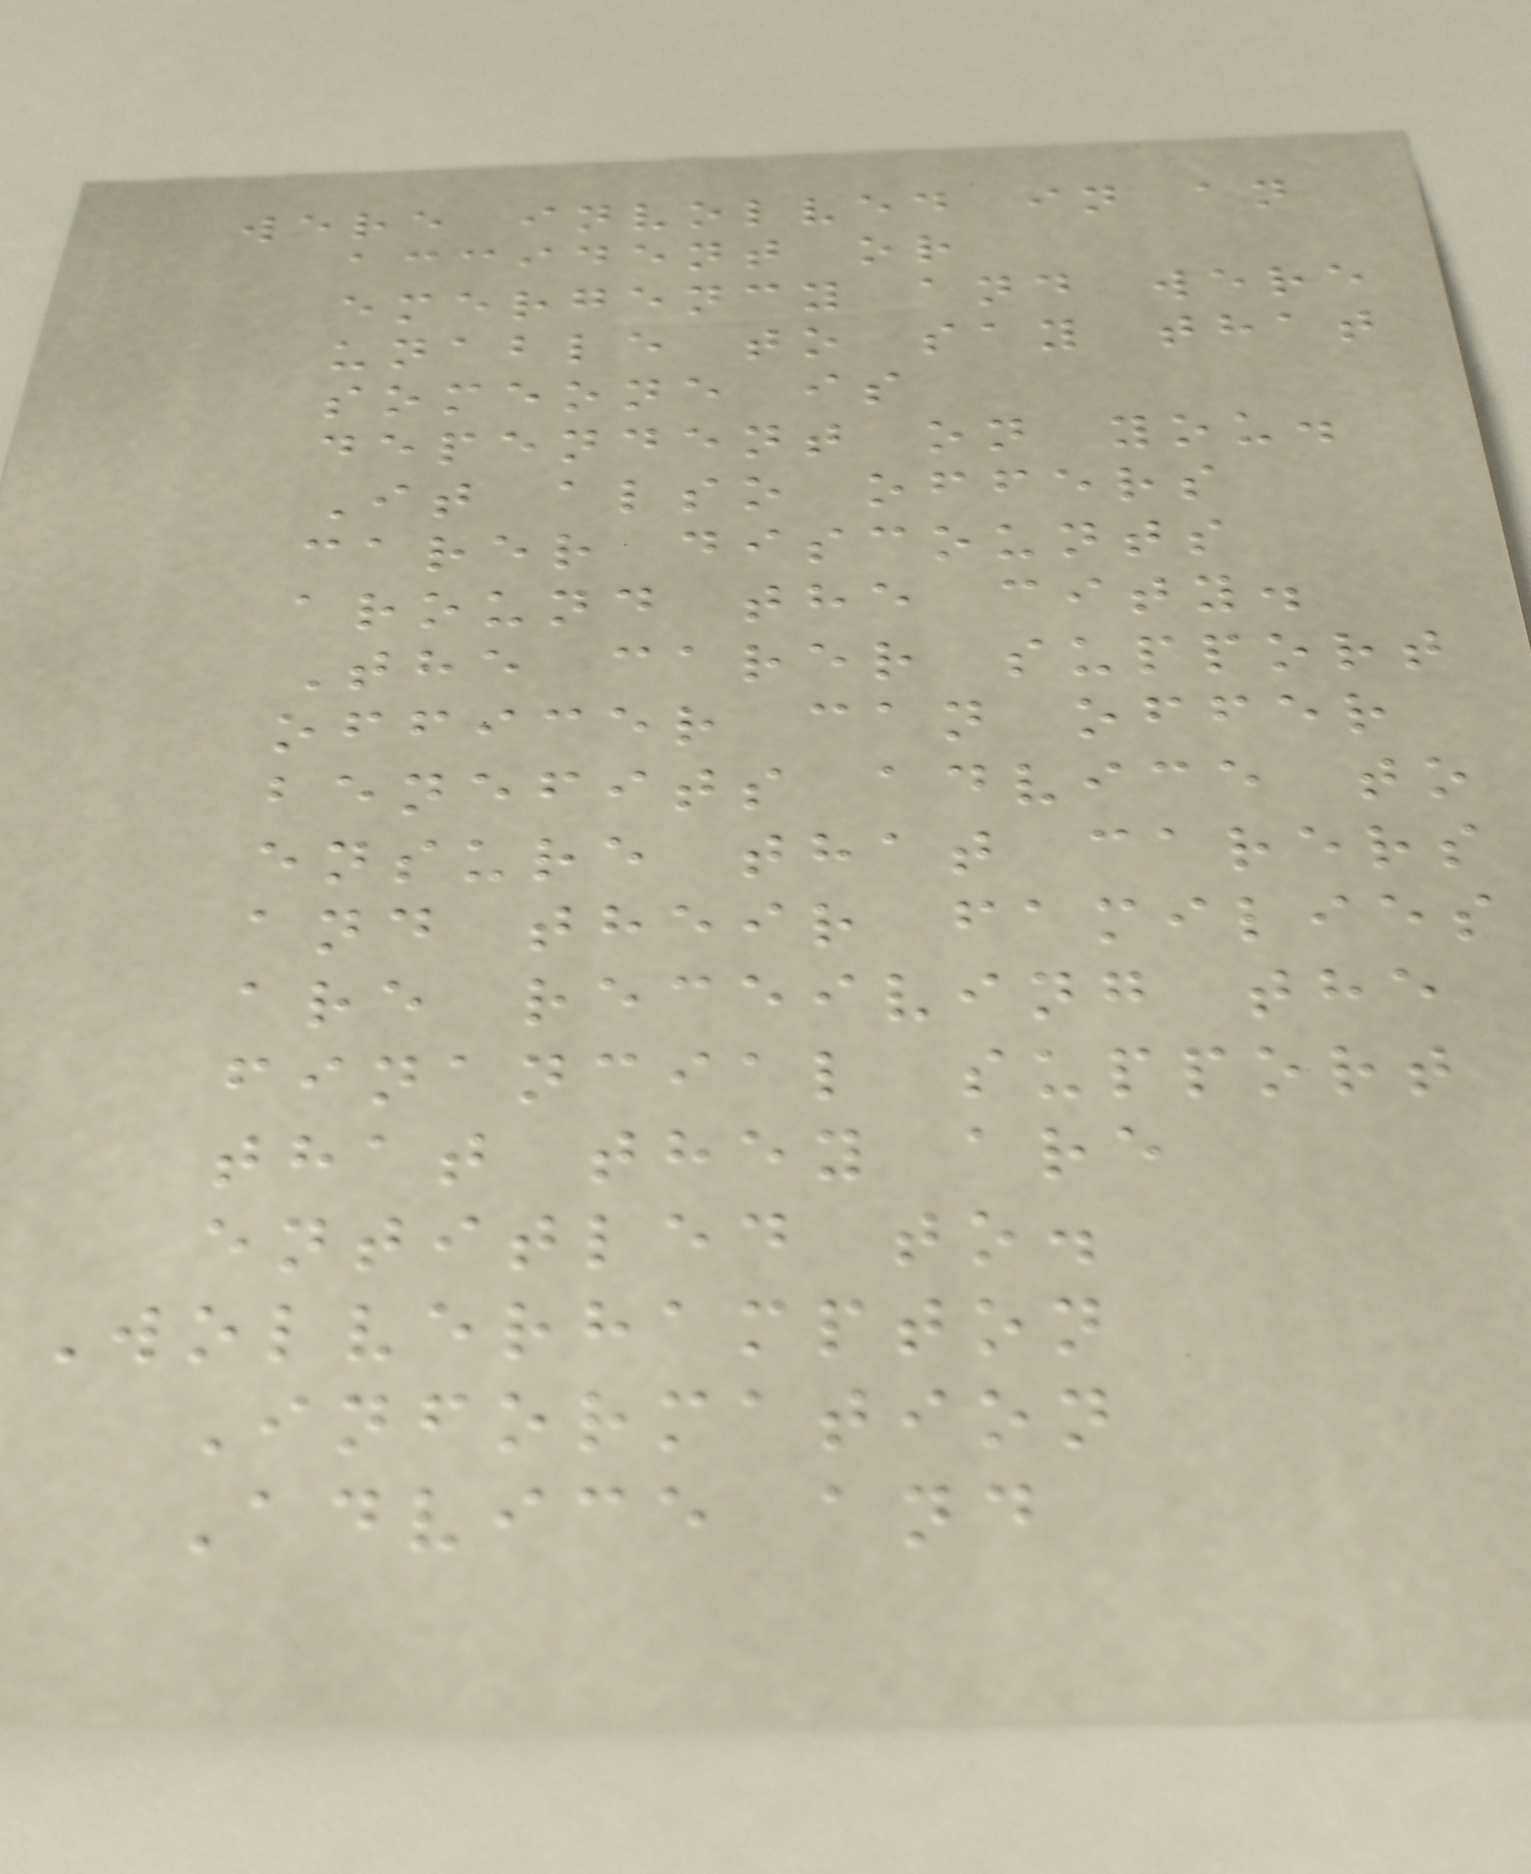were involved in an
accident or
emergency and were
unable to say that
someone is
dependent on you.
It also offers
carer discounts
around the city.
The carer support
officer can offer
benefits advice to
ensure that carers
and their families
are receiving the
financial support
that they are
entitled to.
Wolverhampton
Information
Advice and
